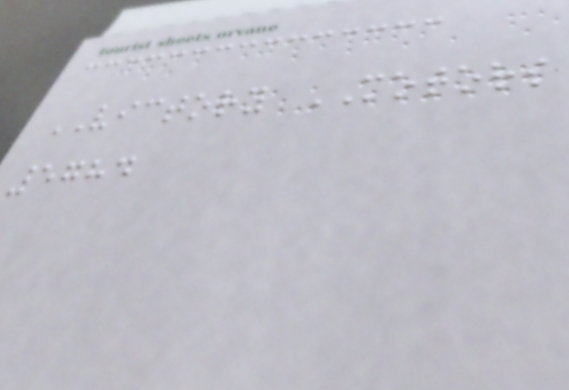VICTORY MOTORS
5784
